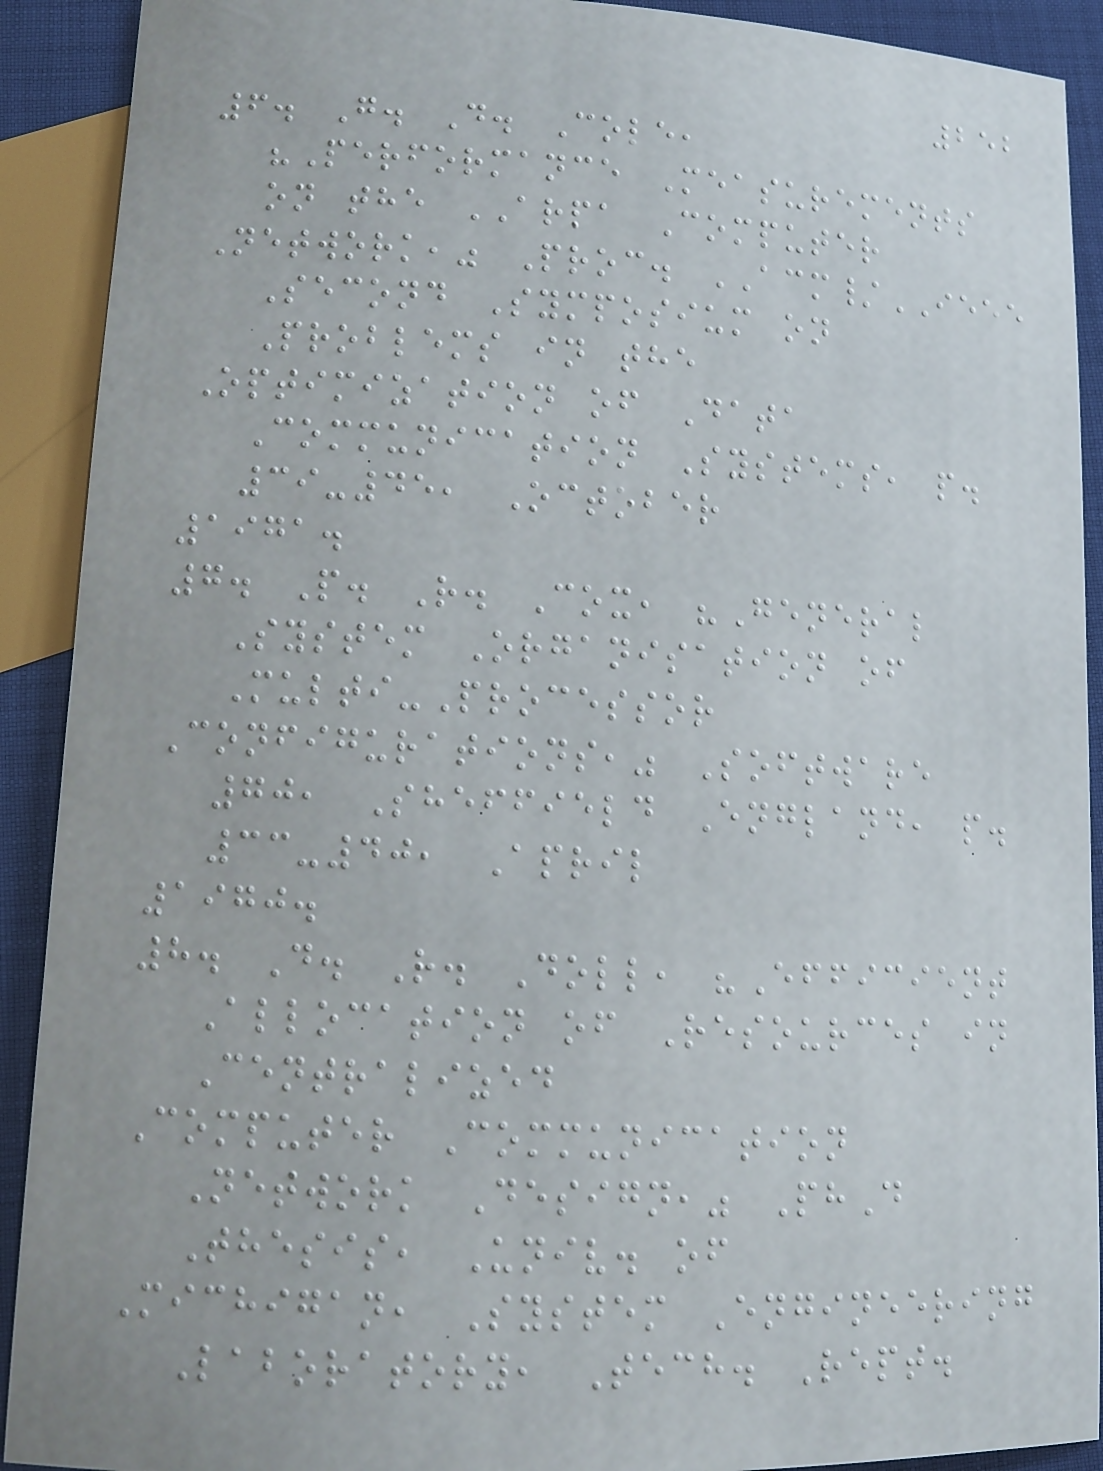252
6. G. D. Cole,
"Performance Measurements
on the ARPA Computer
Network," Proc. ACM/IEEE
Second Symposium on
Problems in the
Optimization of Data
Communication Systems, p.
39-45, October
1971.
7. P. R. Cox, "General
System Organisation of
Multi-Processor
Configurations," Software
70, Sheffield England, p.
33-40, April
1970.
8. D. R. Doll, "Efficient
Allocation of Resources in
Centralized
Computer Communication
Network Design," PhD
Thesis, Univ. of
Michigan, System Engineering
Laboratory, Tech. Rept.
